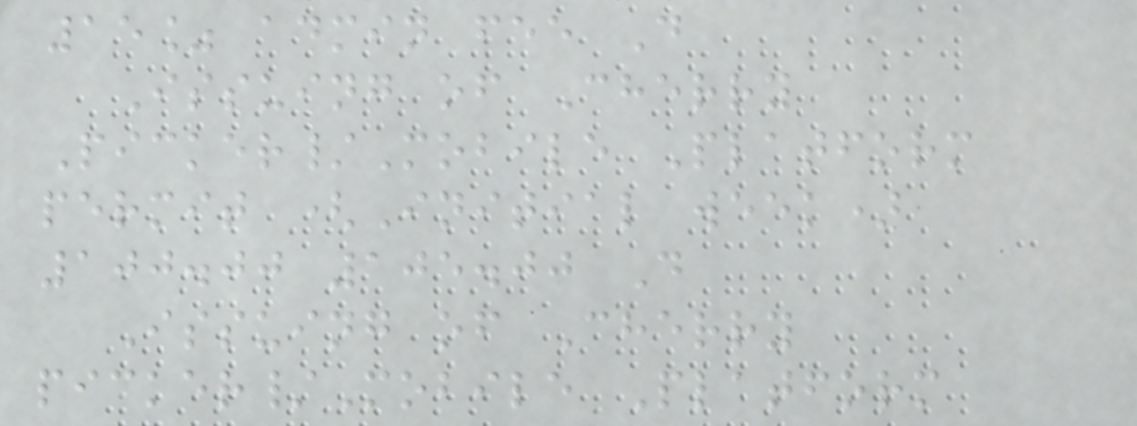15% admin fee D
Issuing of Cherry
Picker/Mobile Platform
permit (Initial week)
100.00 105.00 D
Issuing of Cherry
picker/Mobile Platform
